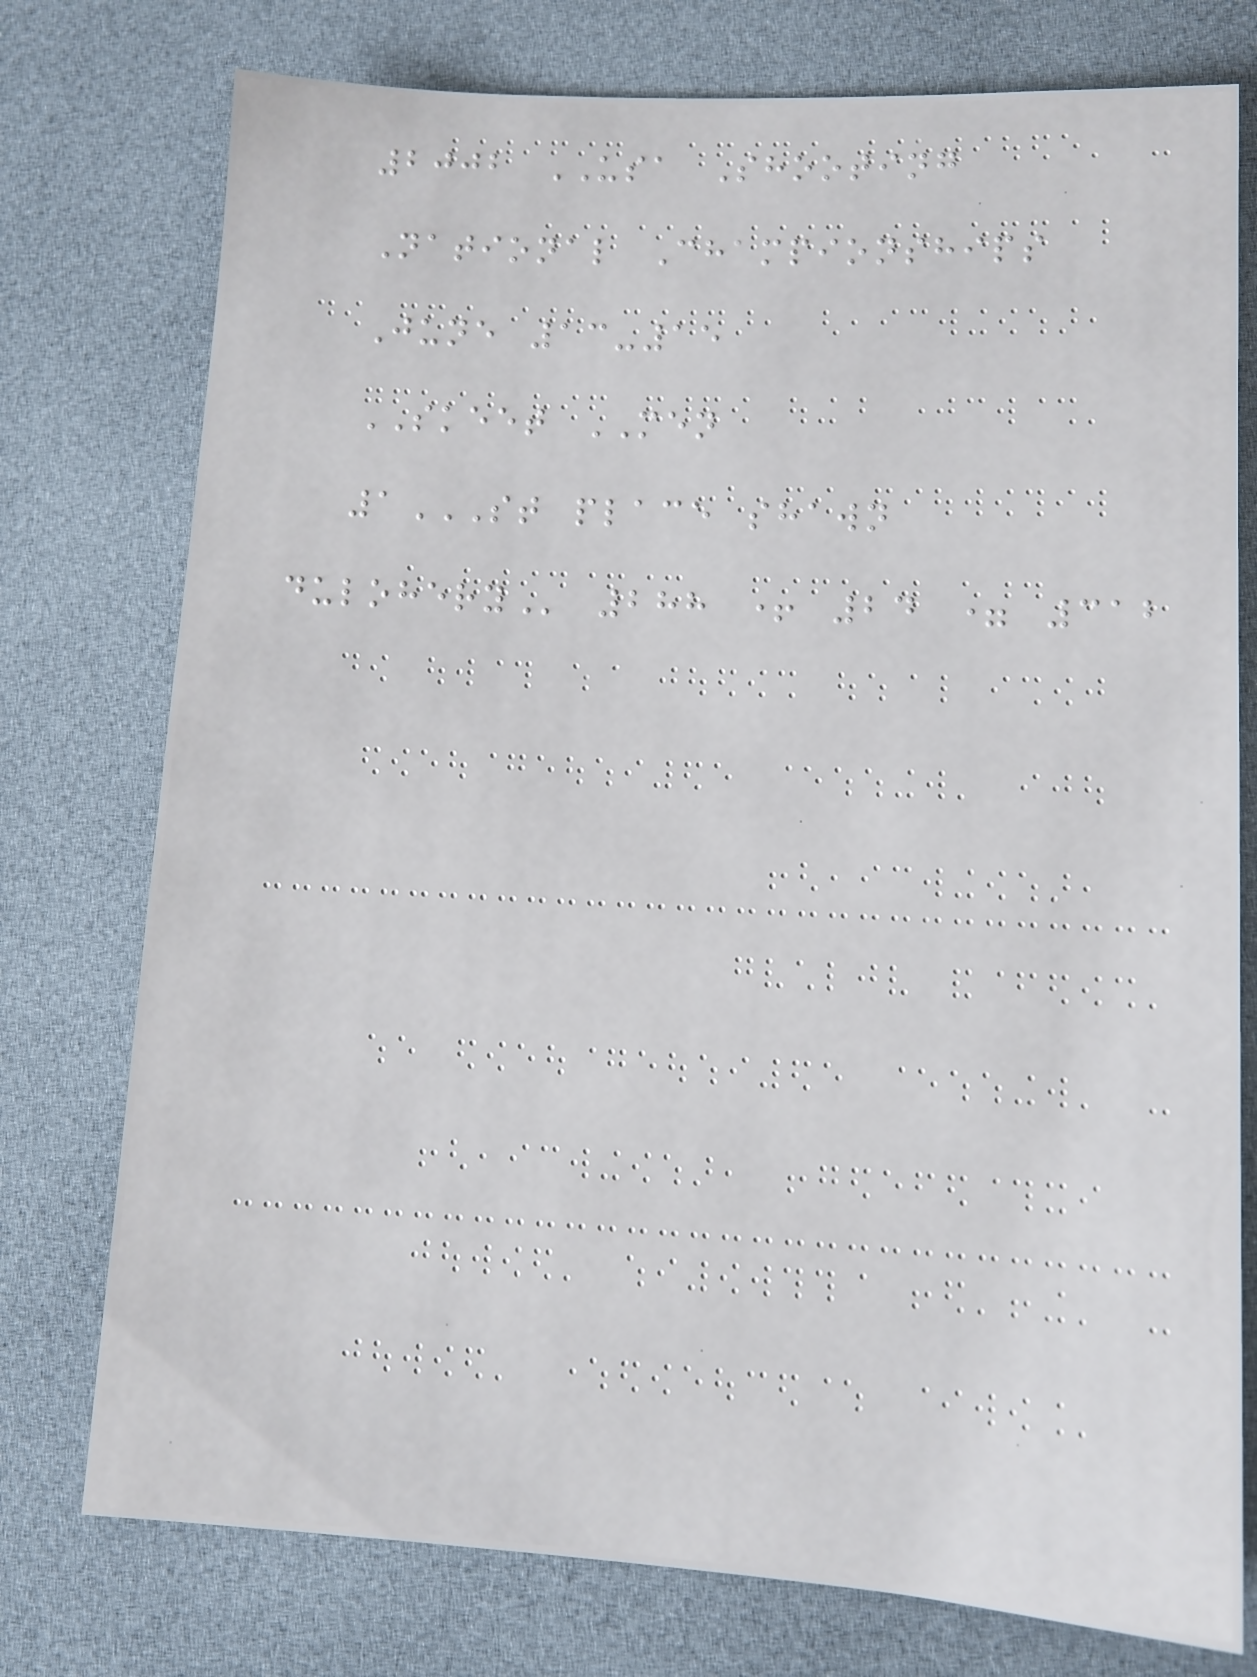2002 USA Shooting
National Championships
June 13-15
SKEET MEN
1ST PLACE SHAWN
DULOHERY 288 + 24 = 312
